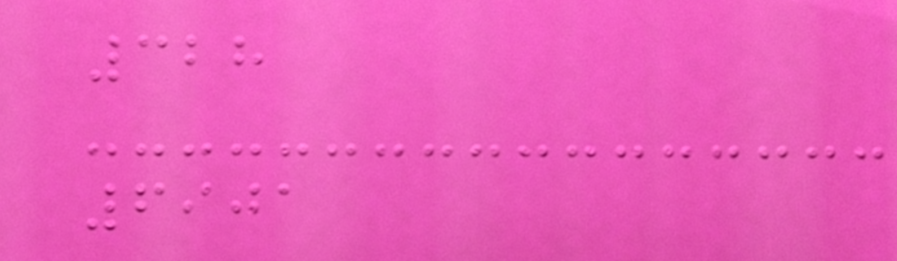328
6901
